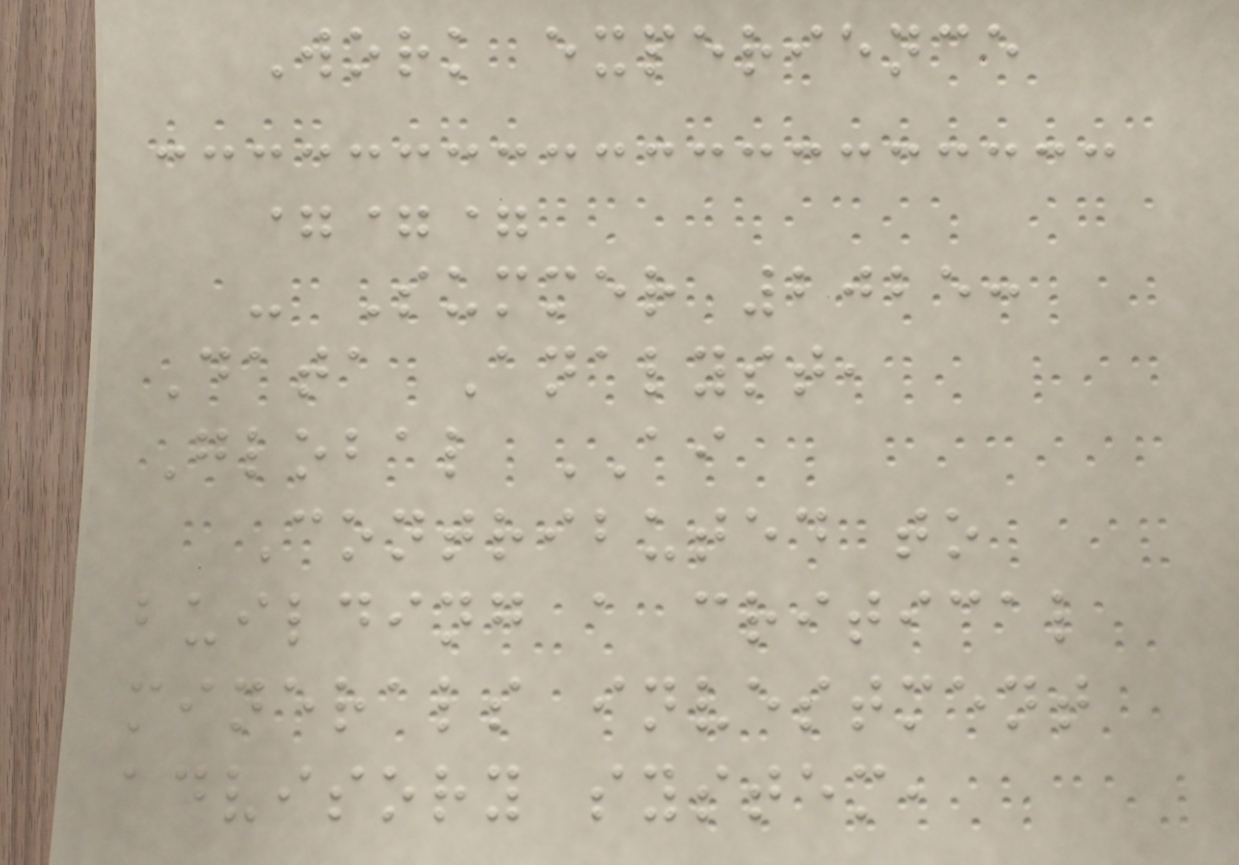Work experience
===
- Summer 2025:
Data Analyst,
Global AI
Contributed to
building a critical
minerals investment
advisory system,
